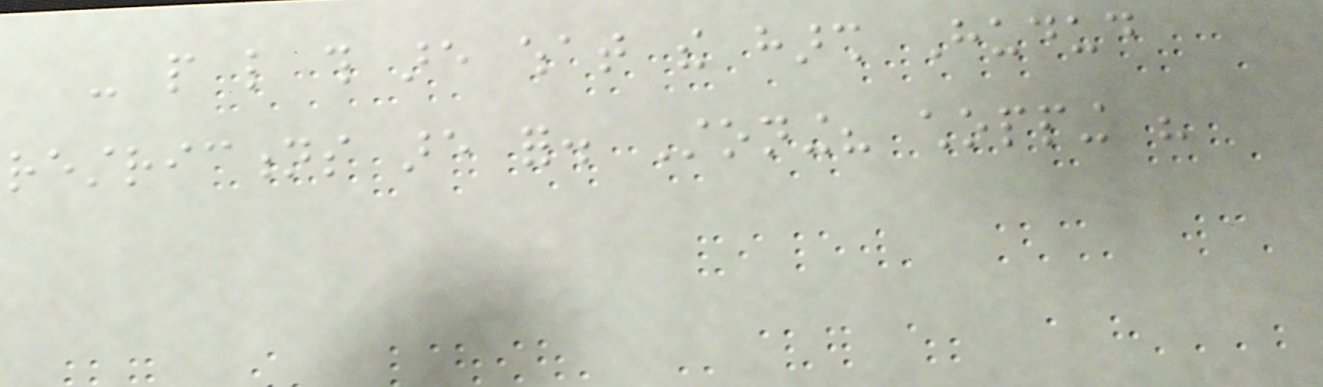- people like this are what the harsh Hudud
restrictions are for. Stoning? chopping his
